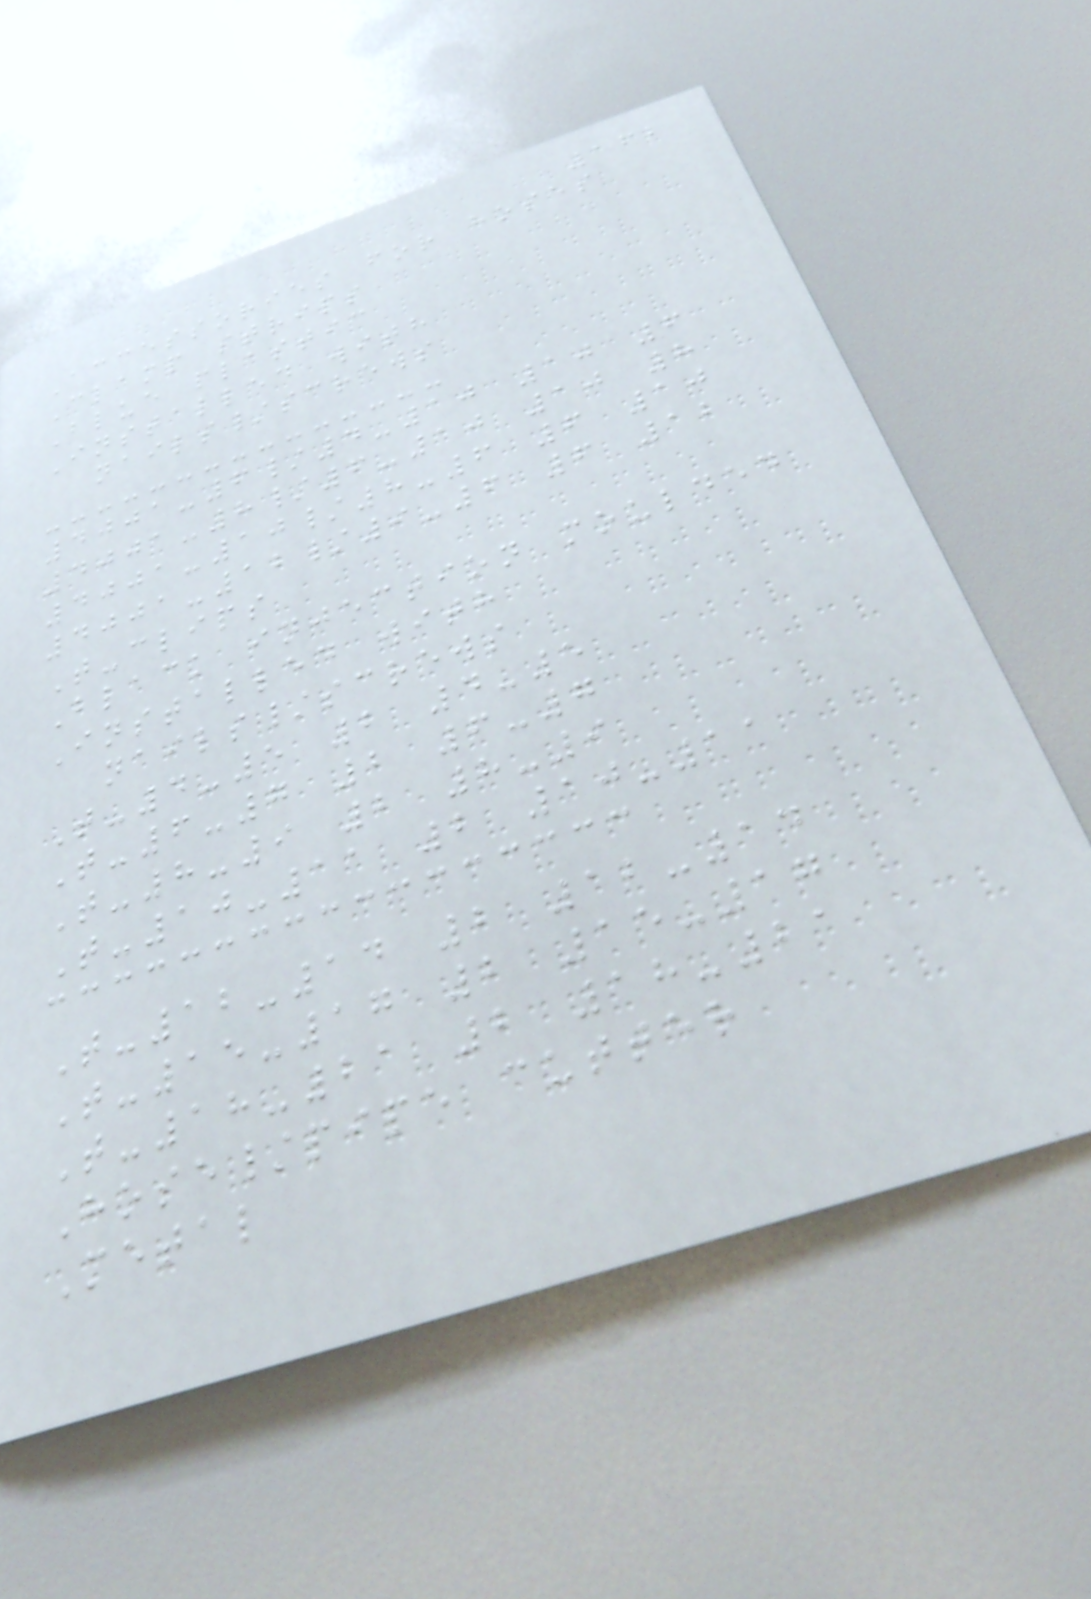162
Accessories for hoses
Clamp strips
Blue plastic
Installed with
nails/screws
4001-6/4-10 10 6
4001-8/6-10 10 8
4001-10/8-6 6 10
4001-12/9-6 6 12
T-clips
Black injection moulded
Installed with
nails/screws
T-4-5 2 4-5
T-6-7 2 6-7
T-8-9 2 8-9
T-10-11 2 10-11
T-12-14 2 12-14
T-15-17 2 15-17
T-18-21 2 18-21
Hose/pipe cutter
Metal
